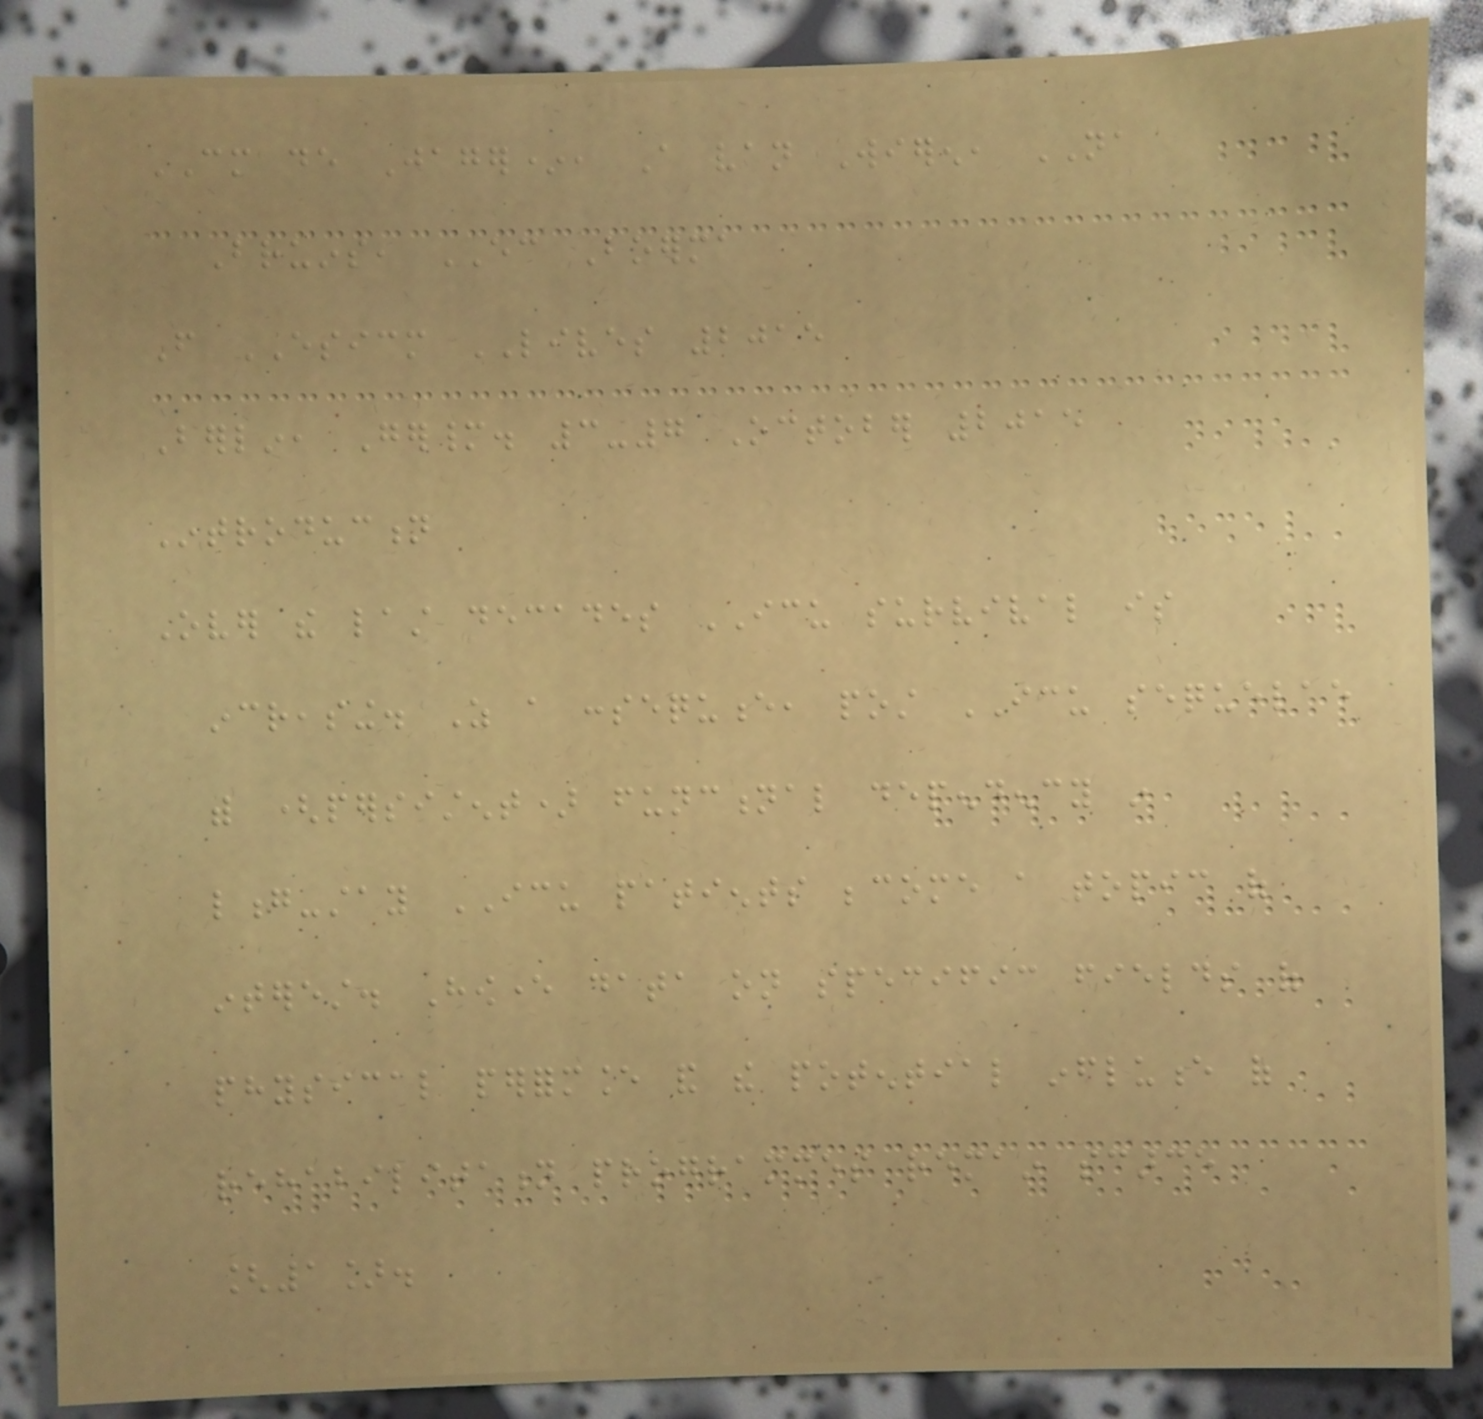CM de Jager*, A van Wieren, NA
Bruins, EC Boerma
From ESICM LIVES 2015
Berlin, Germany. 3-7 October 2015
Introduction
Over the last decades ICU survival is
increasing. As a consequence, post ICU sequelae
with (persistent) functional dependency in
long-stay ICU patients become a topic of
interest. However data on specific fields of
physical performance and the potential influence of
rehabilitation programmes remain scarce
[1].
